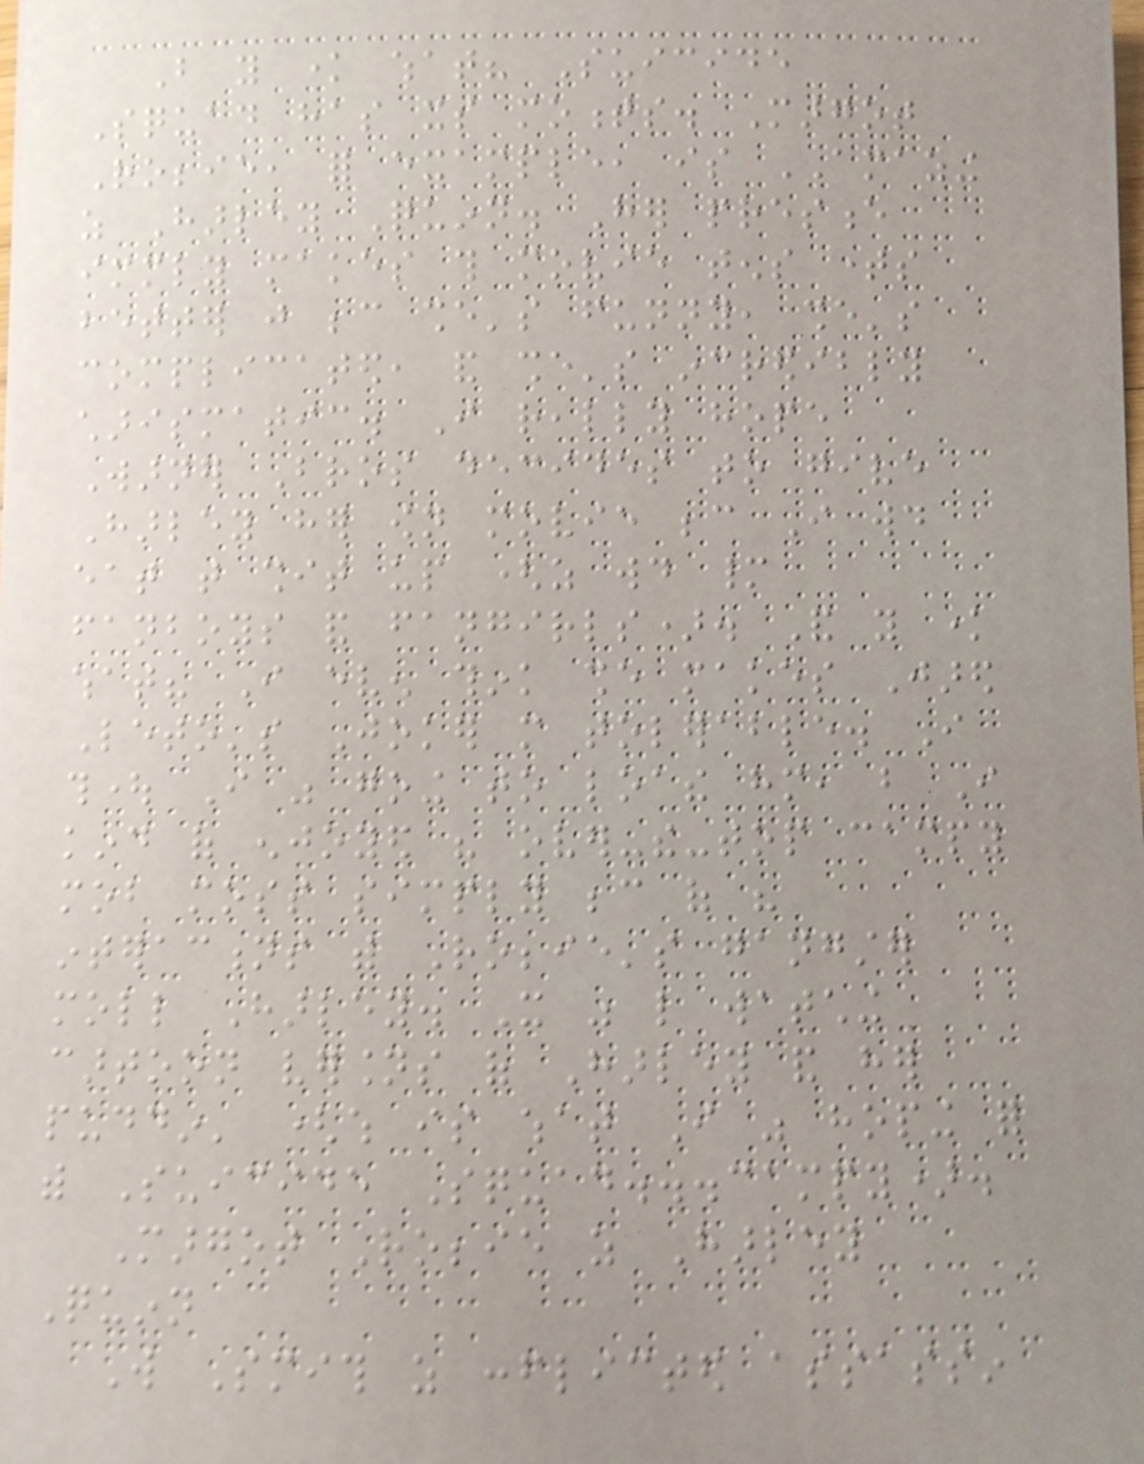But you know what? Suicide
Squad has its moments. Margot
Robbie, for example, is AMAZING
as Harley Quinn. Her presence
immediately makes this movie tens times
better just because she's funny, she's
complicated, and she's incredibly
charismatic. I really hope
Warner Bros decides to give
Harley her own movie because I would
eat that shit up (as would many
fanboys and fangirls). And you know
what? I even think she makes Jared
Leto's Joker more tolerable. I
thought I was going to loathe him, but I
kind of enjoyed his over-the-top campy
mob moss simply because of his
interactions with Robbie's gangster
moll Harley. It was like watching
cartoon versions of Harley and her
puddin' (which is what I was hoping for
with Suicide Squad...campy).
Margot Robbie as Harley
Quinn
Will Smith as conflicted assassin
